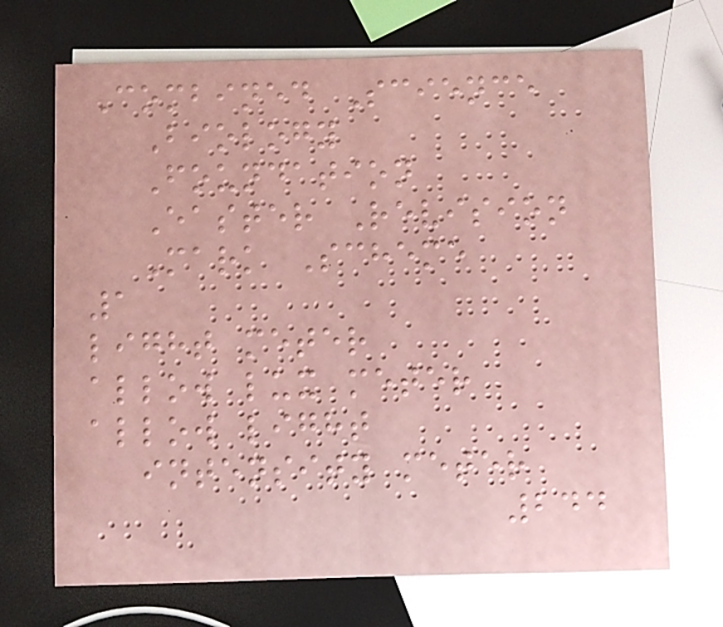Combined Science
Biology
Foundation
Easter Revision
Mark Scheme
1
light meter
allow lux meter
allow light
intensity meter
244
